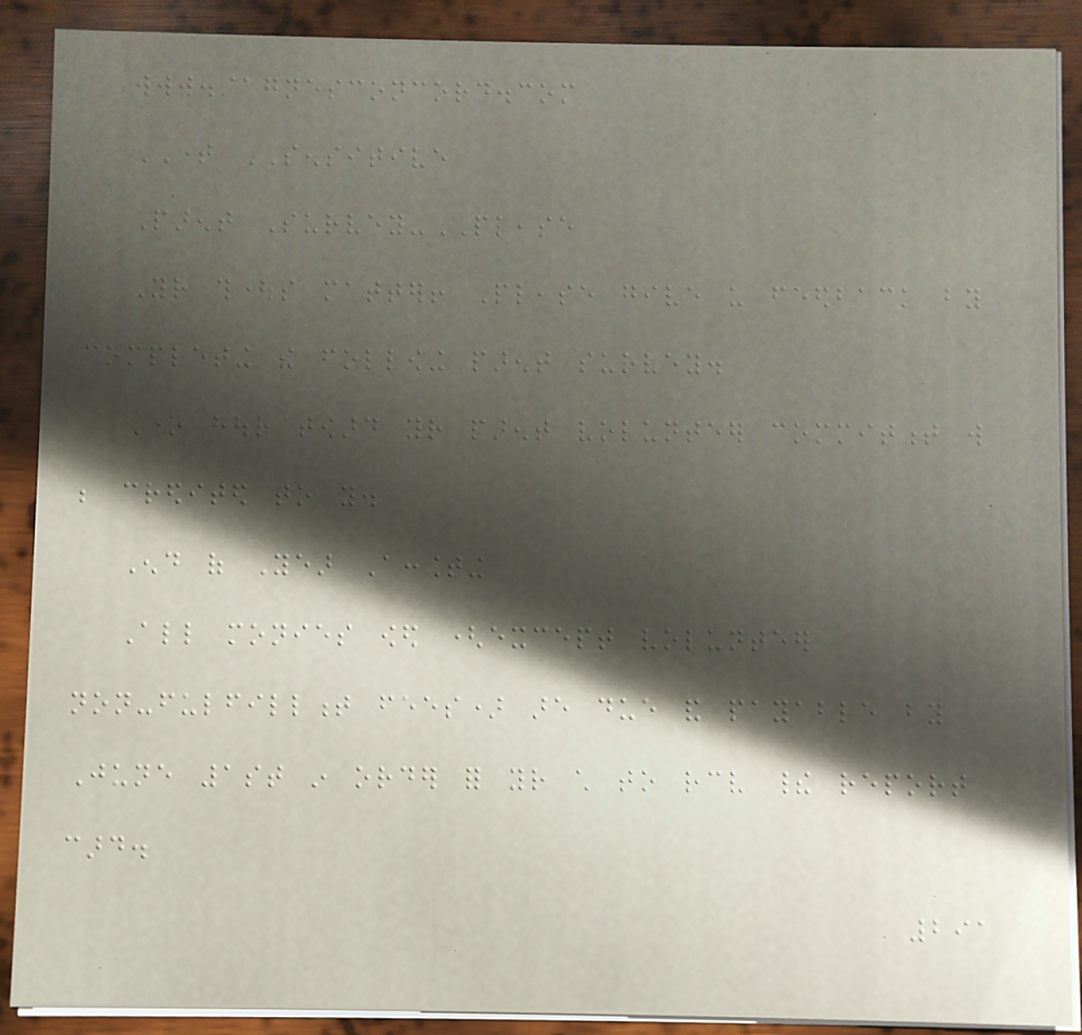www.stagnesconcord.com
TIME SENSITIVE
Parent Survey-PLEASE
Your thoughts matter! Please give us feedback by
completing the following parent survey.
One hour toward your parent volunteer commitment will
be credited to you.
End of Year Accounting
All monies owed (except volunteer
non-fulfillment fees) are due and payable by
June 1st in order for your child to receive their report
card.
291
